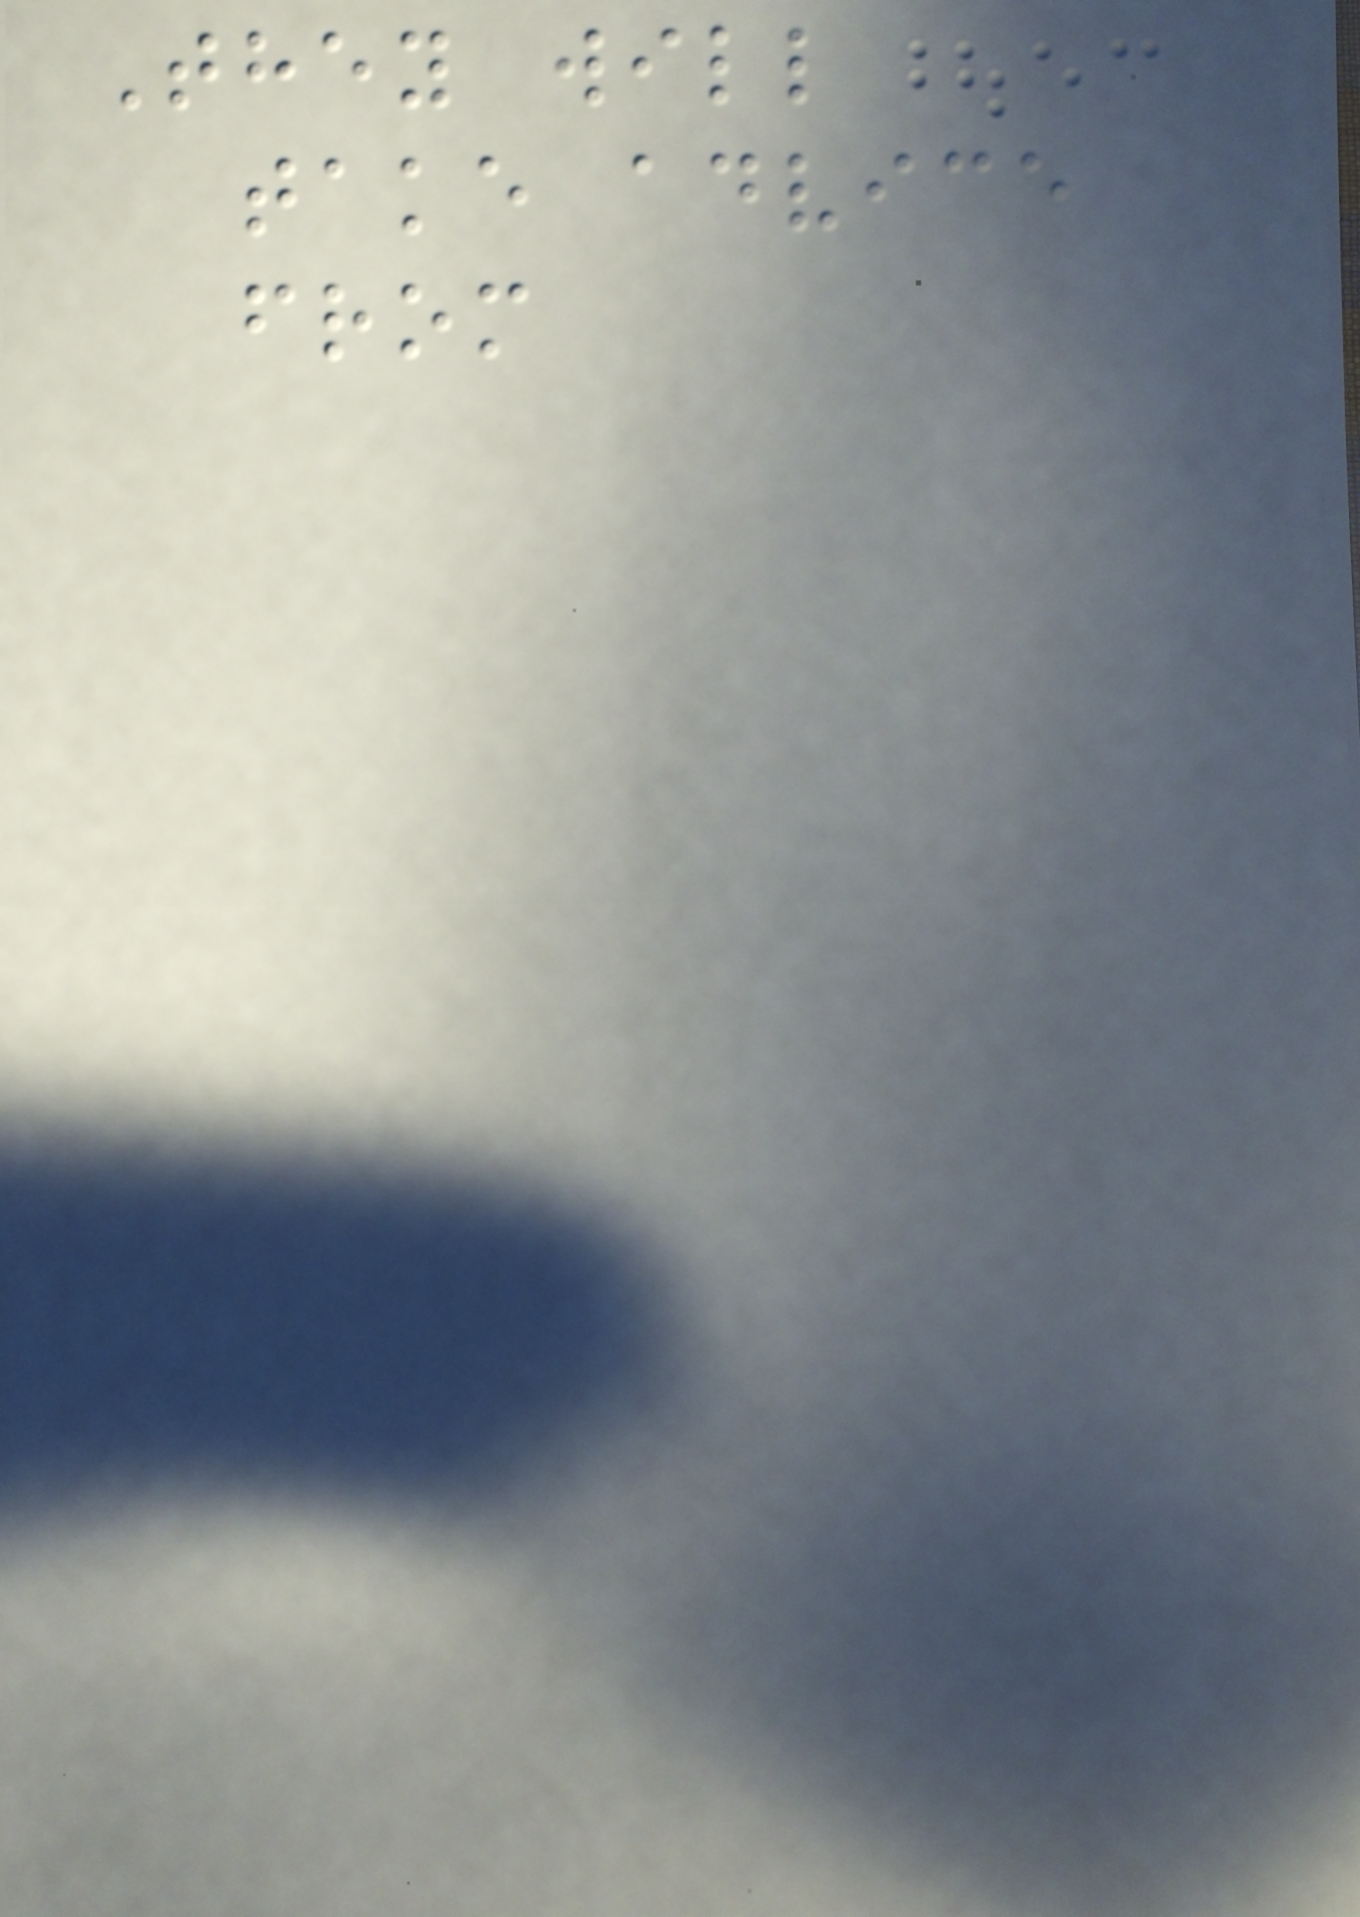They will
take advice
from
